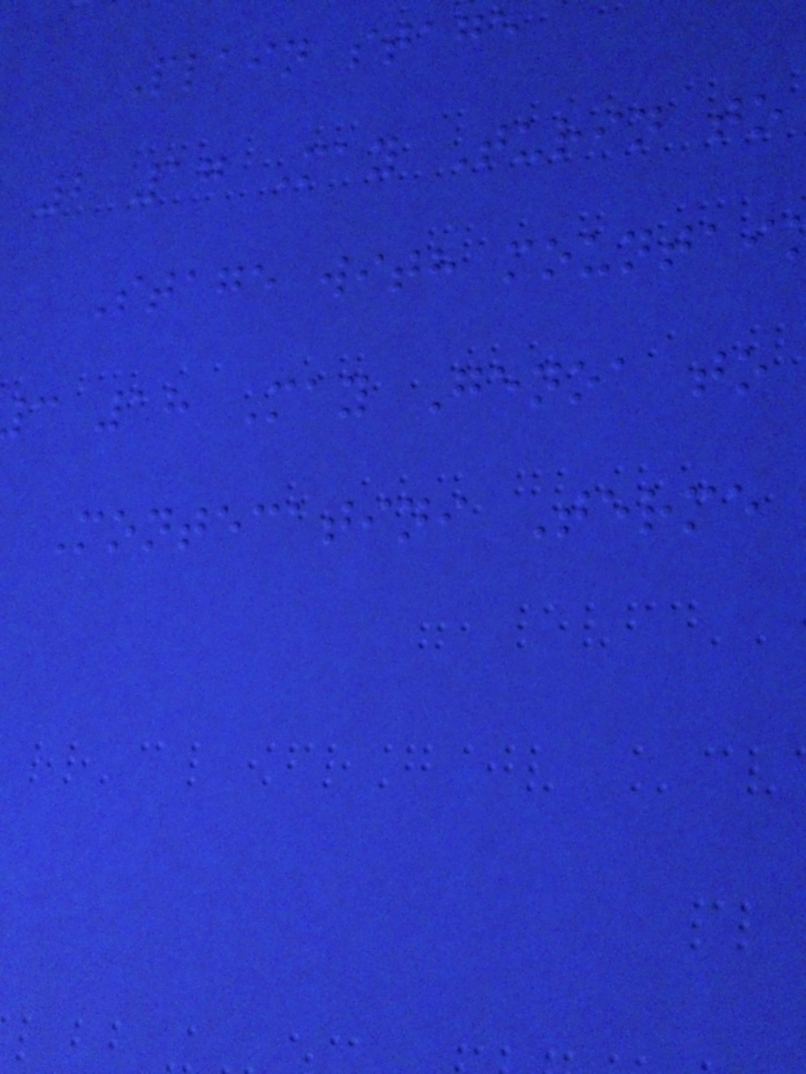Plain stage
2 17 May Turin to
Stage with mountai
c 18 May Genoa to
Montecatini Terme
